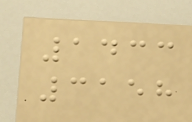1433
3158
